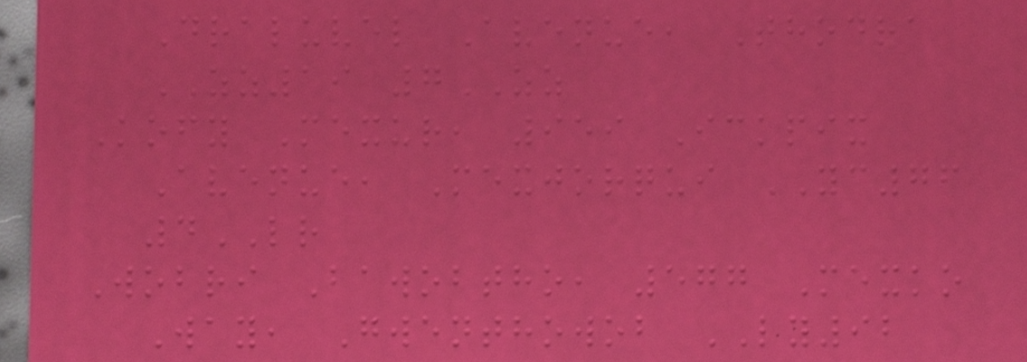Draluvel Avenue, Thodra
ZZ19 7ZZ
Kofy Mexur, 959 Ickpix
Avenue, Mexjorqui YC76
4LR
Wobri Bawobtho, 577 Mexko
Way, Gwenthowob LY92
